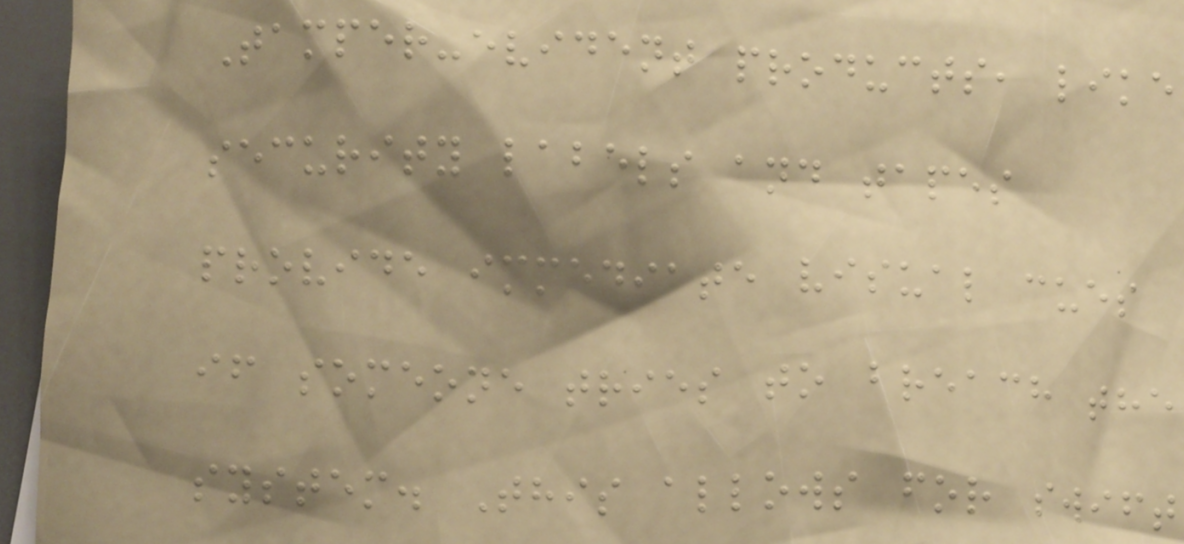Tamper-evident products, like
security labels and tapes
provide immediate visual cues
if someone tries to breach the
system. This allows for swift
